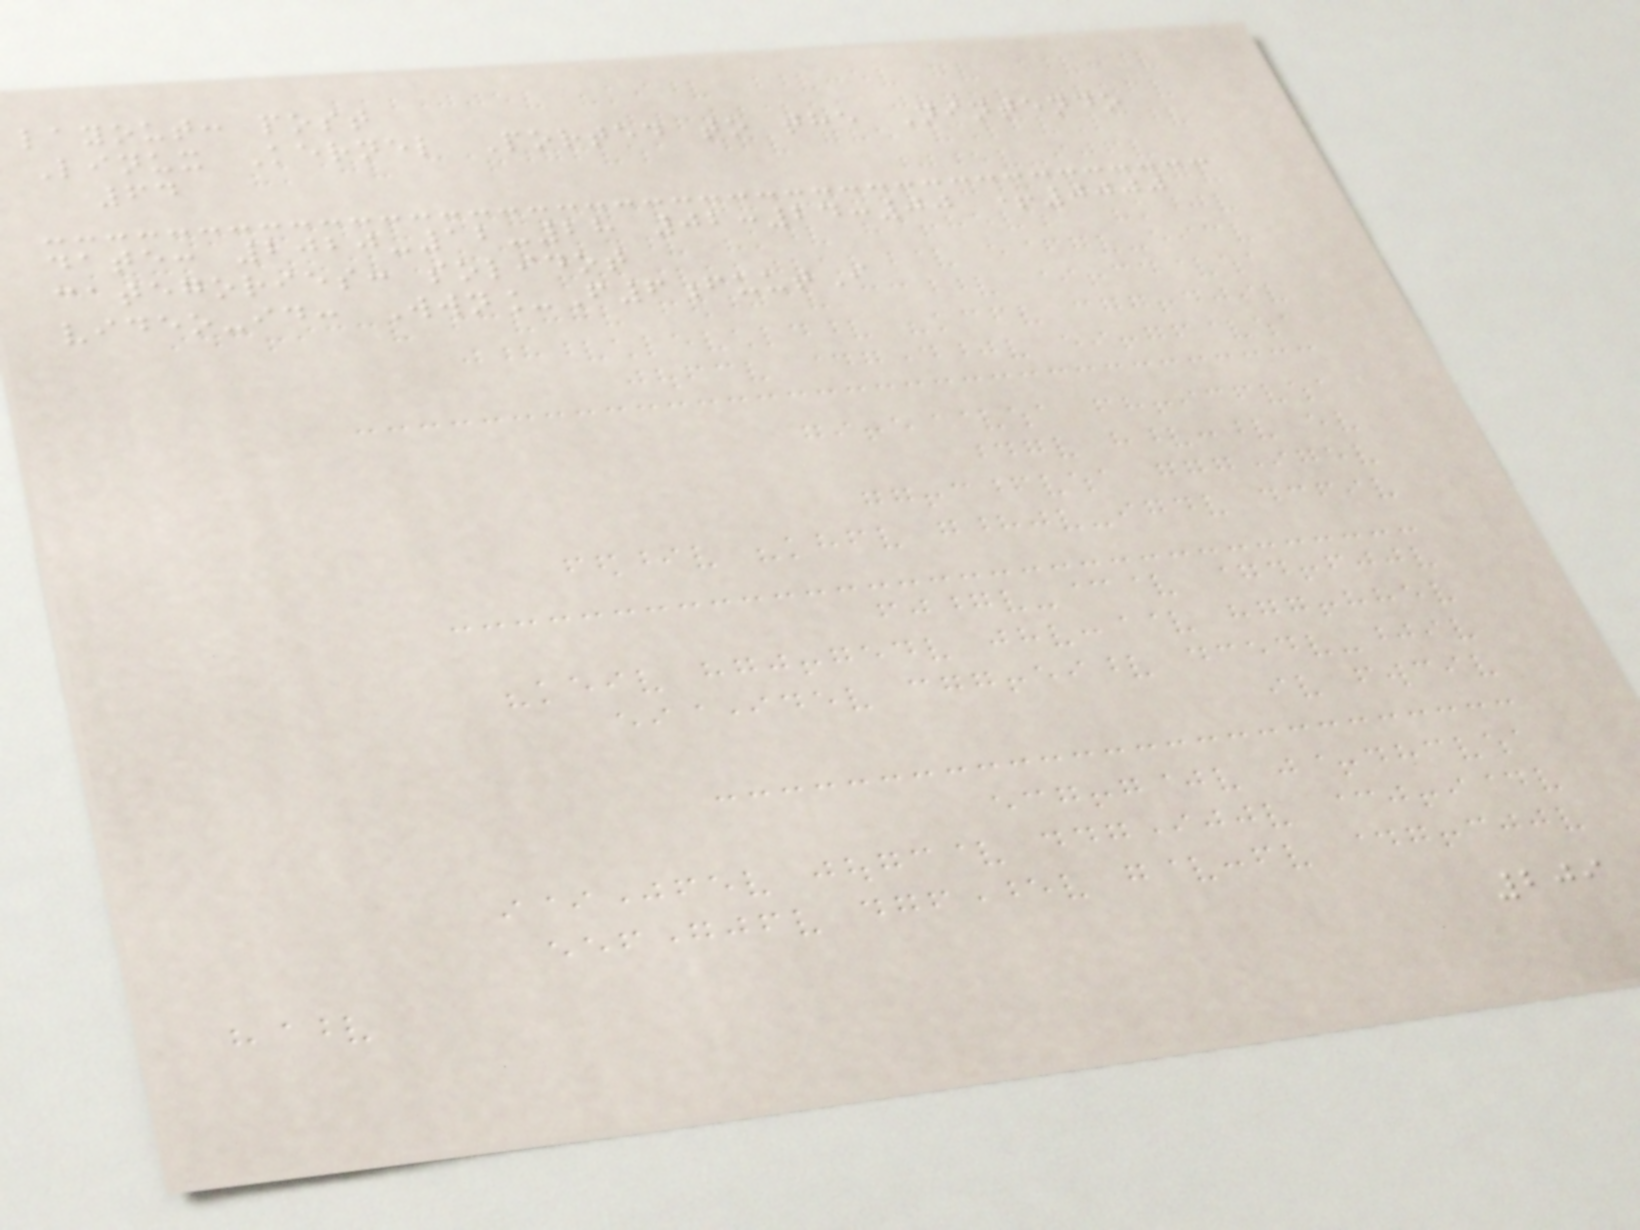layout: post
Linux Kernel Ported to the Nintendo
64
date: 2020-12-28 02:24:00 +0000
categories: solidot
video-id: Wwn_F6fuutI
209
